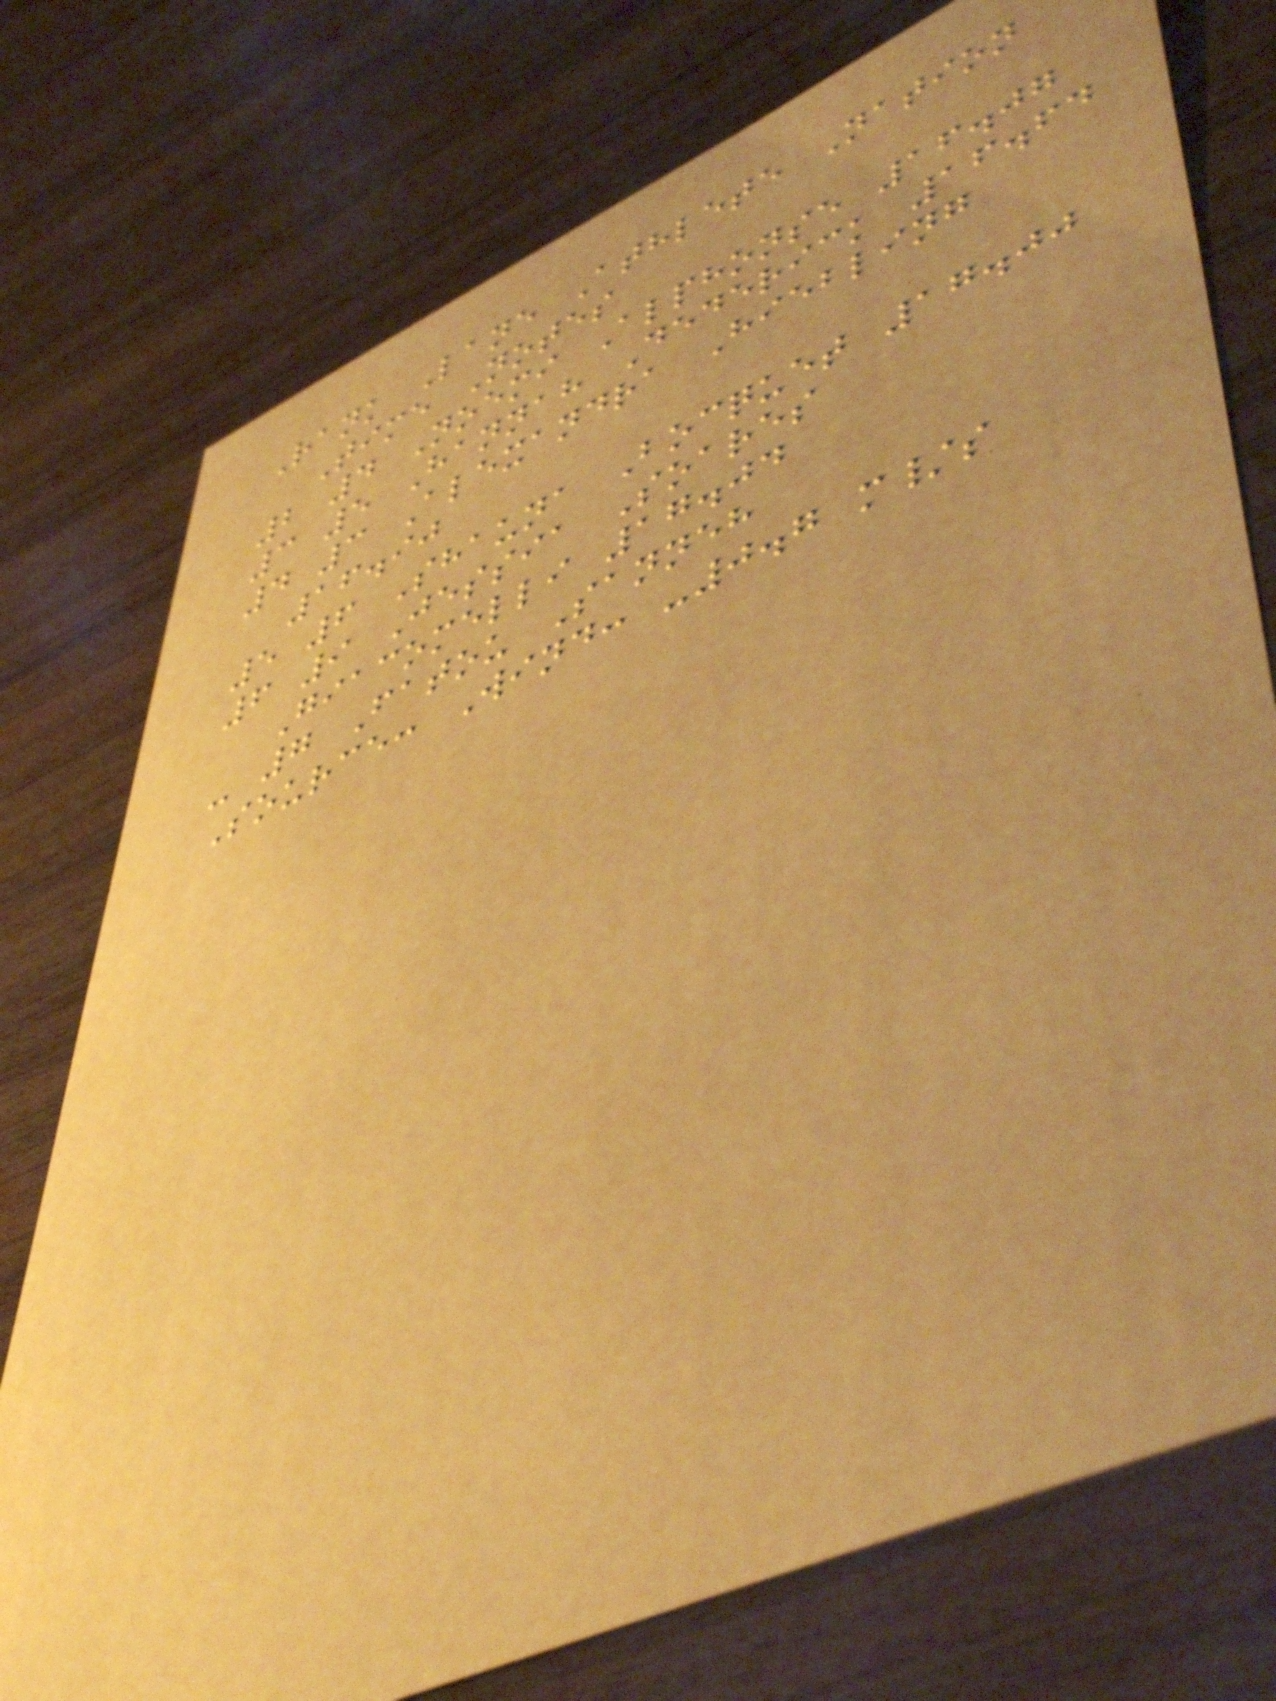Rank Lane Athlete Nation
Time Notes
2 4 Noemi Alphonse 16.07
3 5 Hannah Dederick 16.64
4 3 Alexandra Hiebling
16.90
5 6 Shauna Bocquet 17.00
6 9 Jessia Soares
Giacomelli 17.04
- 7 Fatou Sanneh
Source: Wind: -0.7 m/s
